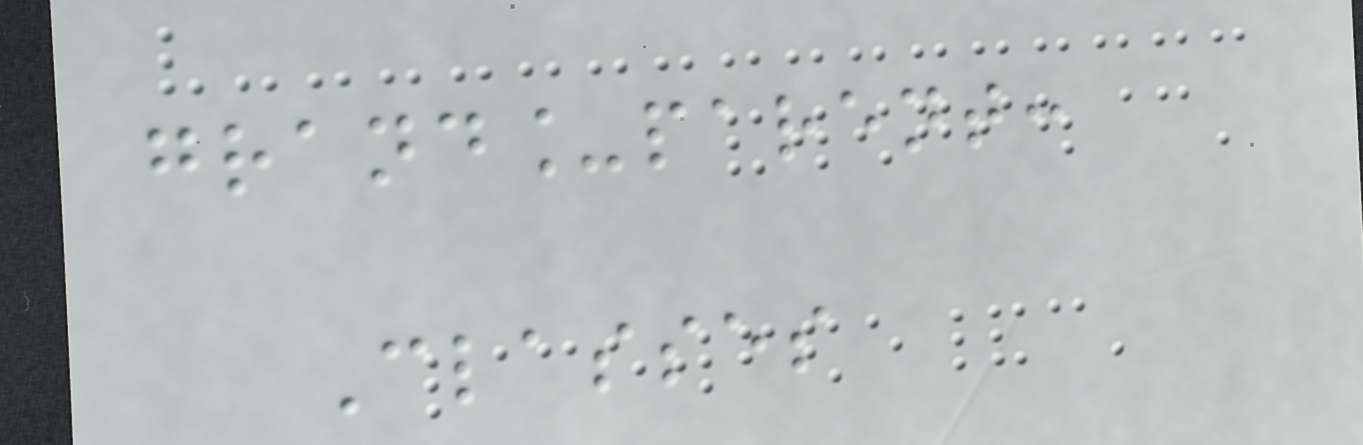grand_parent:
Classes
